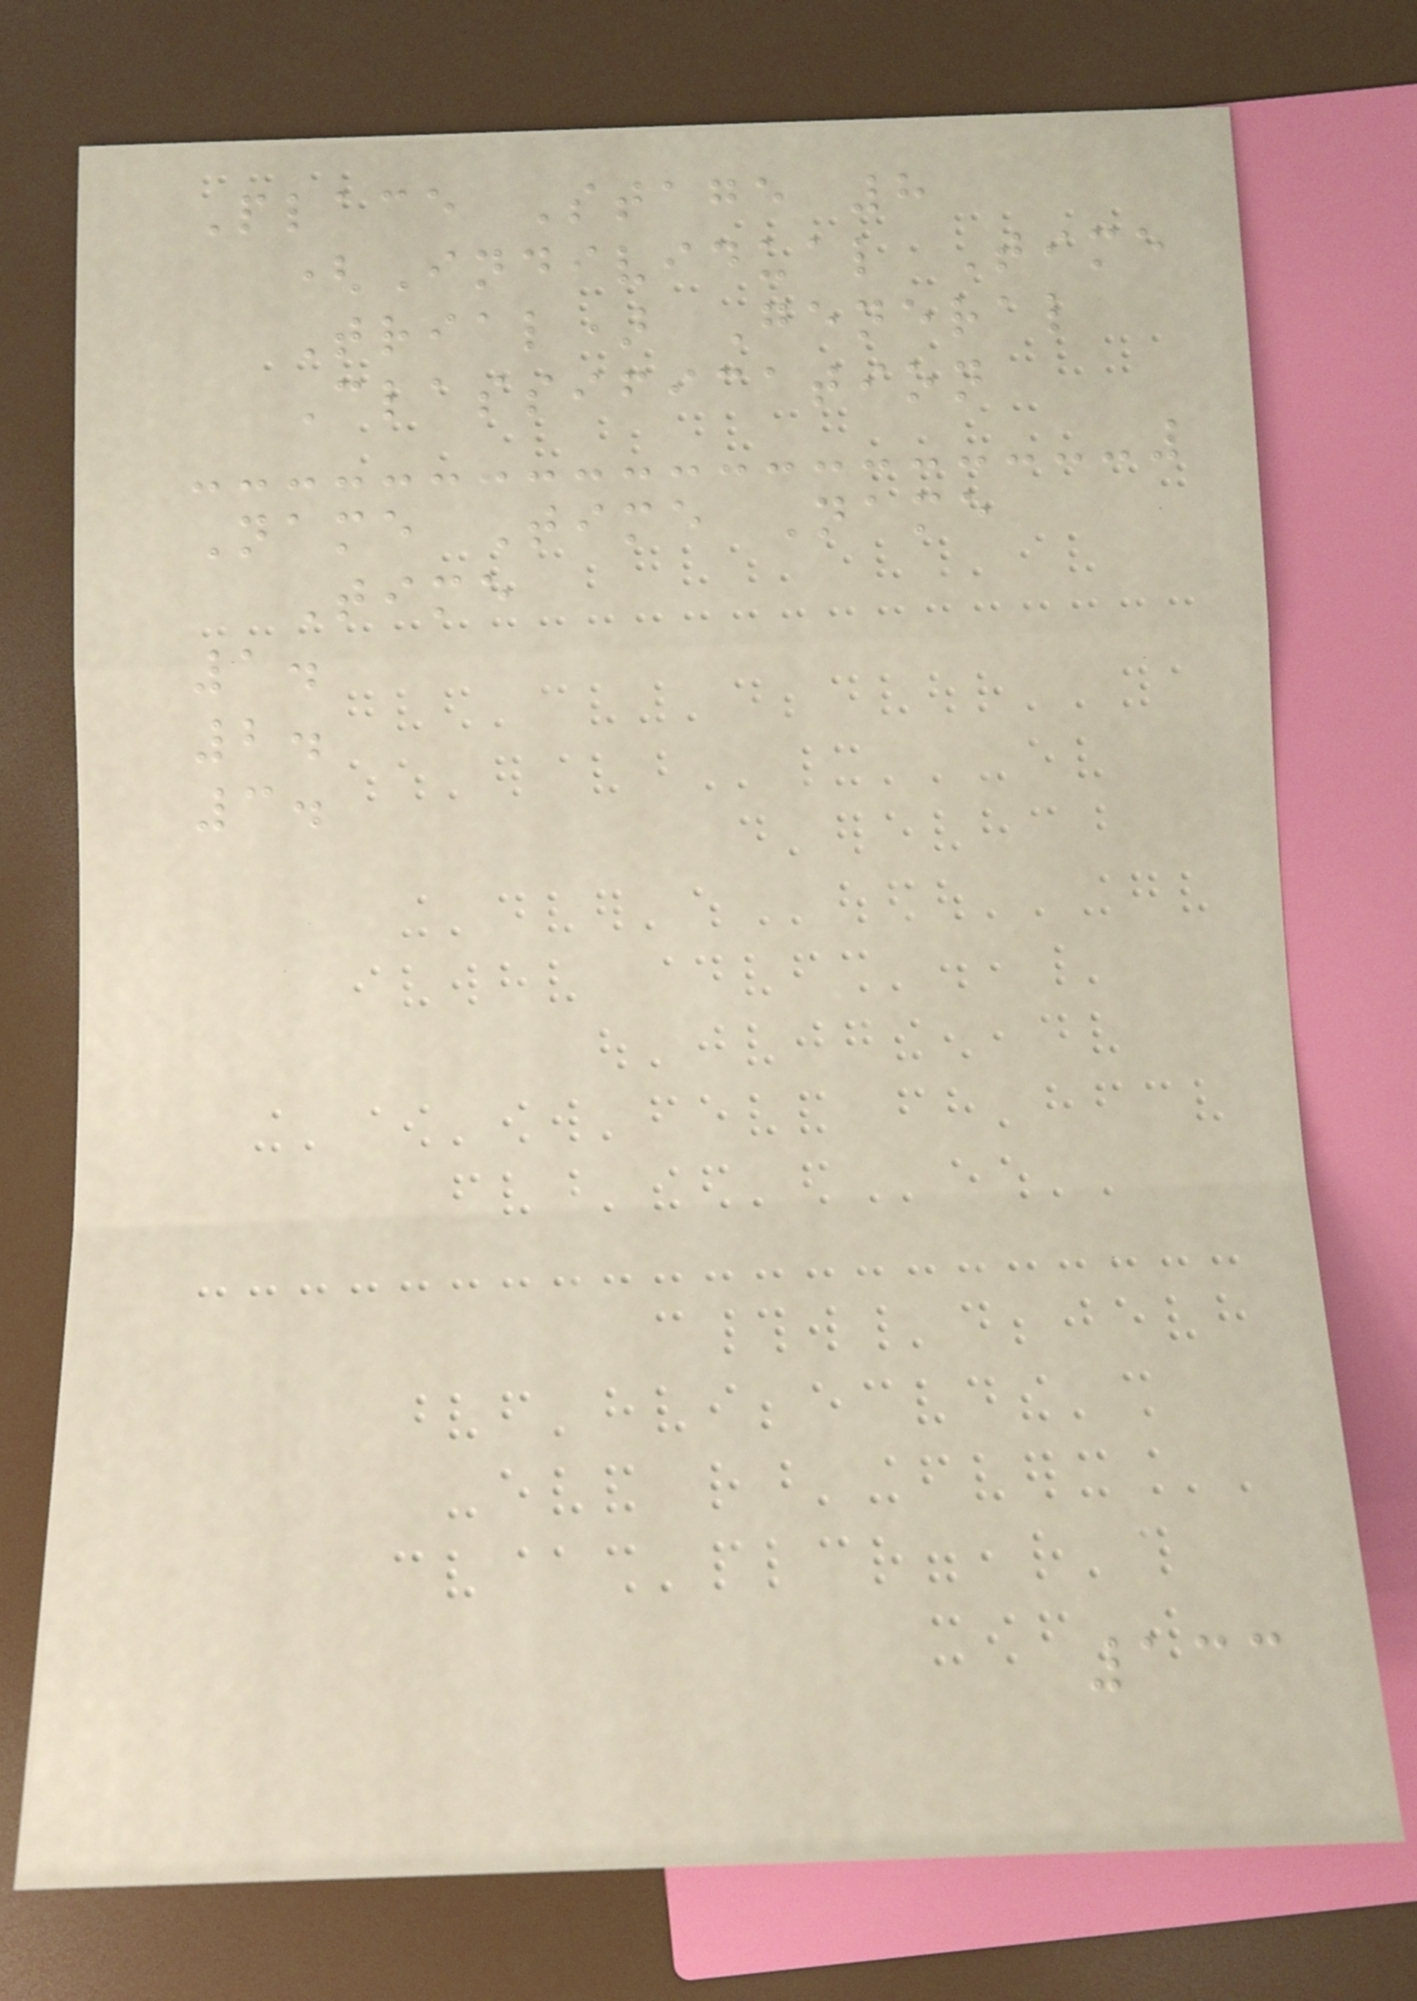Place Stage 8
(Individual Time
Trial) General
Classification
Name Time Name
Time
1.
2.
3.
133
